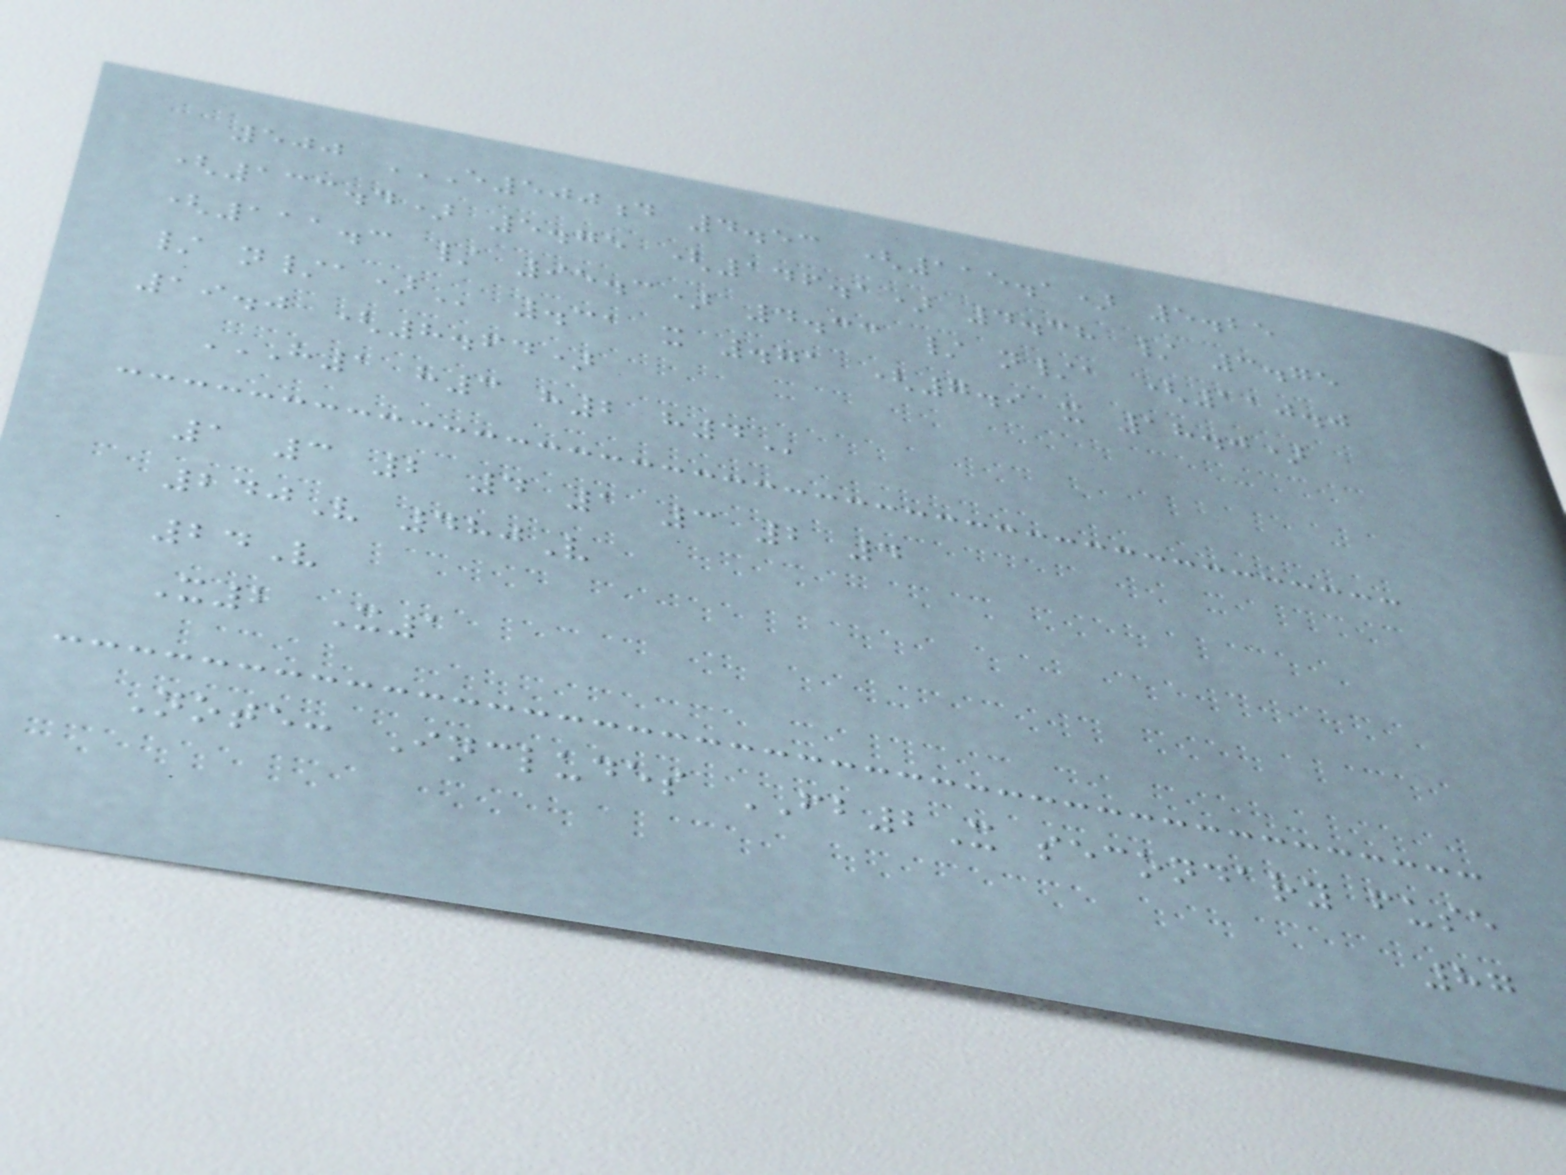500 E500D 4.53 (115.1) 5.25
(133.4) 5.75 (146.1) 4.38 / 3.75
(111.3 / 95.3) 4.33 / N/A (110.0
/ N/A) .31 x .71 (7.9 x 18.0)
19.0 (8.64)
H1 H3 H2 H4
1 3 2 4 1 3 2 4
240V 480V
24V
X2 X1
Note: Includes FB2X secondary fuse
87
